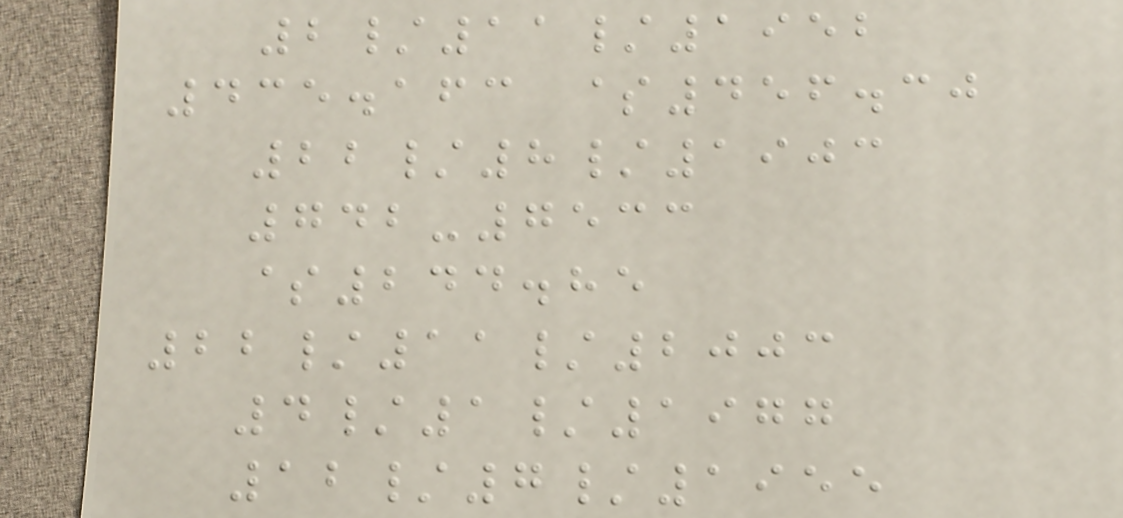2/11/1952
435.163 $456.30
22/8/1903
742-7533
$244.85
22/11/2003
4/1/1977
12/7/1955
